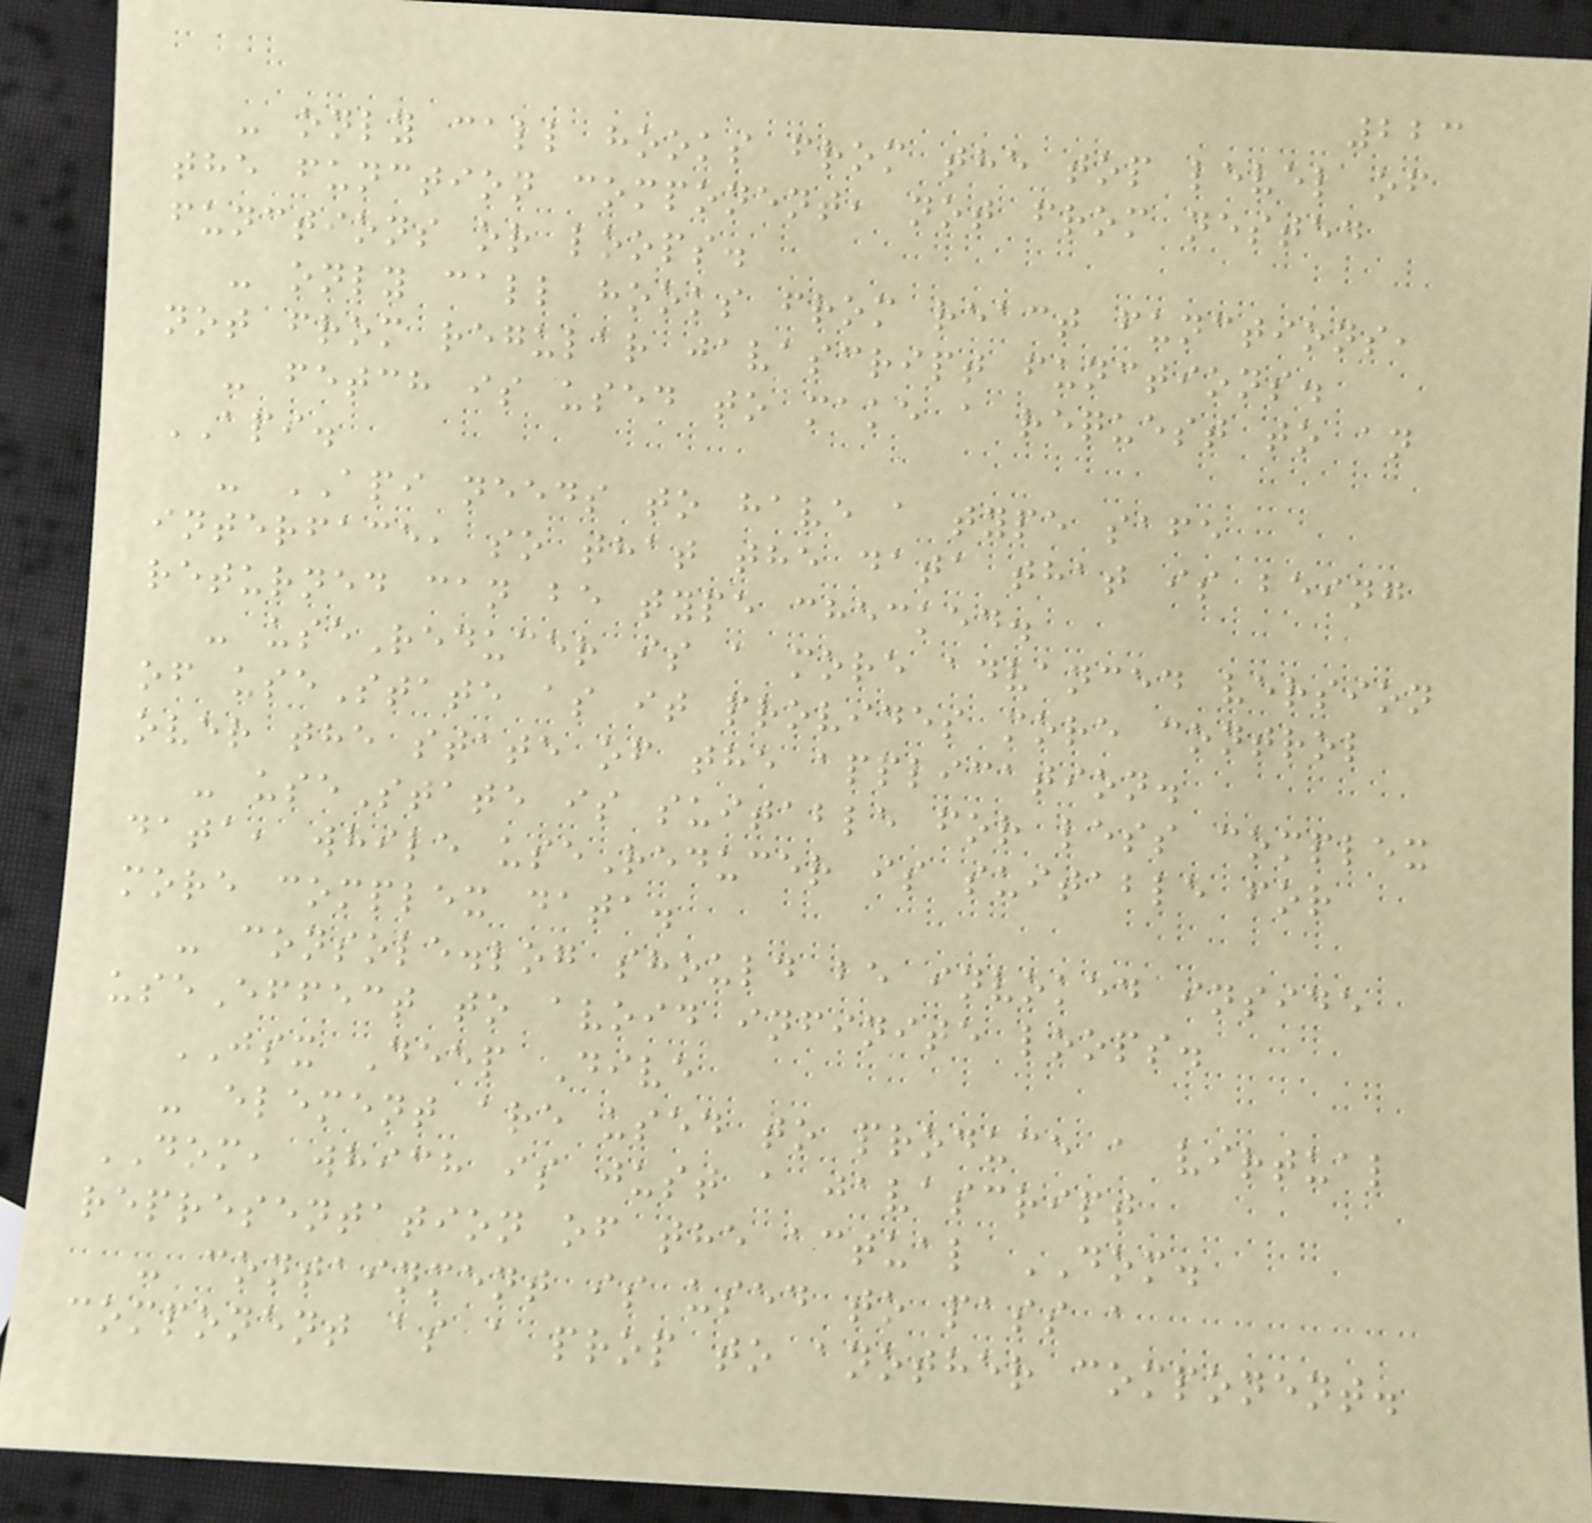223
- only call hooks from the top level of
the function component, not from nested
functions or loops.
- only call hooks from react functions,
not from regular javascript functions.
- fetch is used to make a request to an
API.
- API needs to have a type safe
interface, so that the data that is being
returned can be type checked.
- useReducer is a more advanced version
of useState as it provides more control
over the state of the application.
- useState is suitable for less complex
data, while useReducer is suitable for
more complex data.
- console.log should be invoked inside
useEffect to avoid infinite loops.
JSX Deep Dive
- element are used to produce a virtual
DOM, which is just a javascript
representation of the actual DOM.
- containment is used to pass a
component as a prop to another component.
